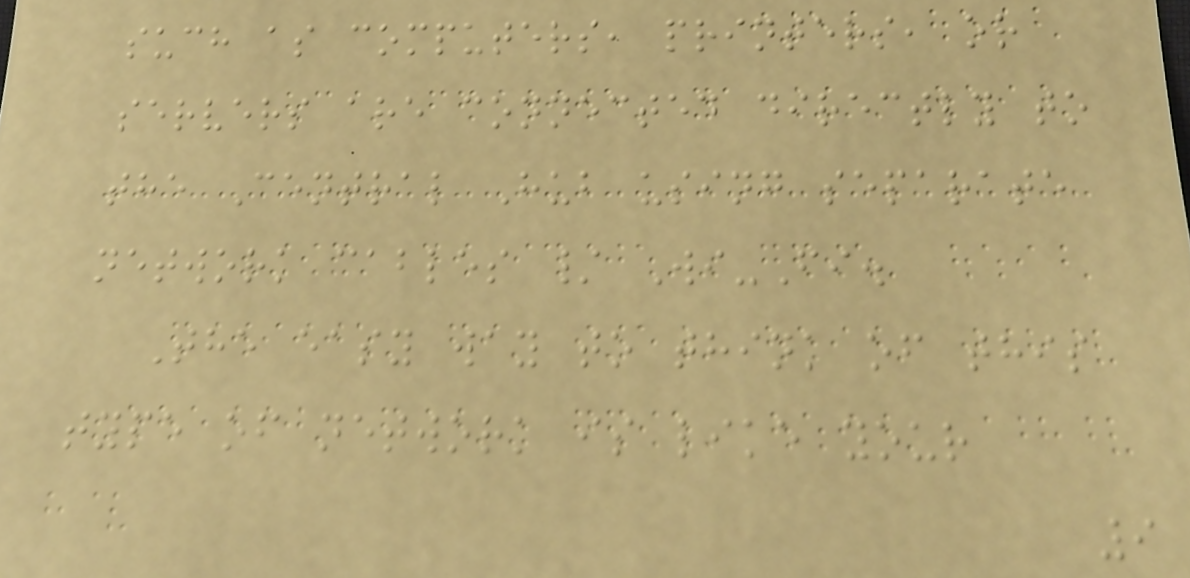such as computers, printers, or
servers are connected directly to
the Central Hub using separate
network cables / Wi-Fi.
The easy way to think of this
type of network is like your
9
